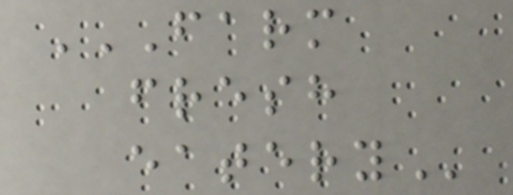FARM
FRESH
EATERY
